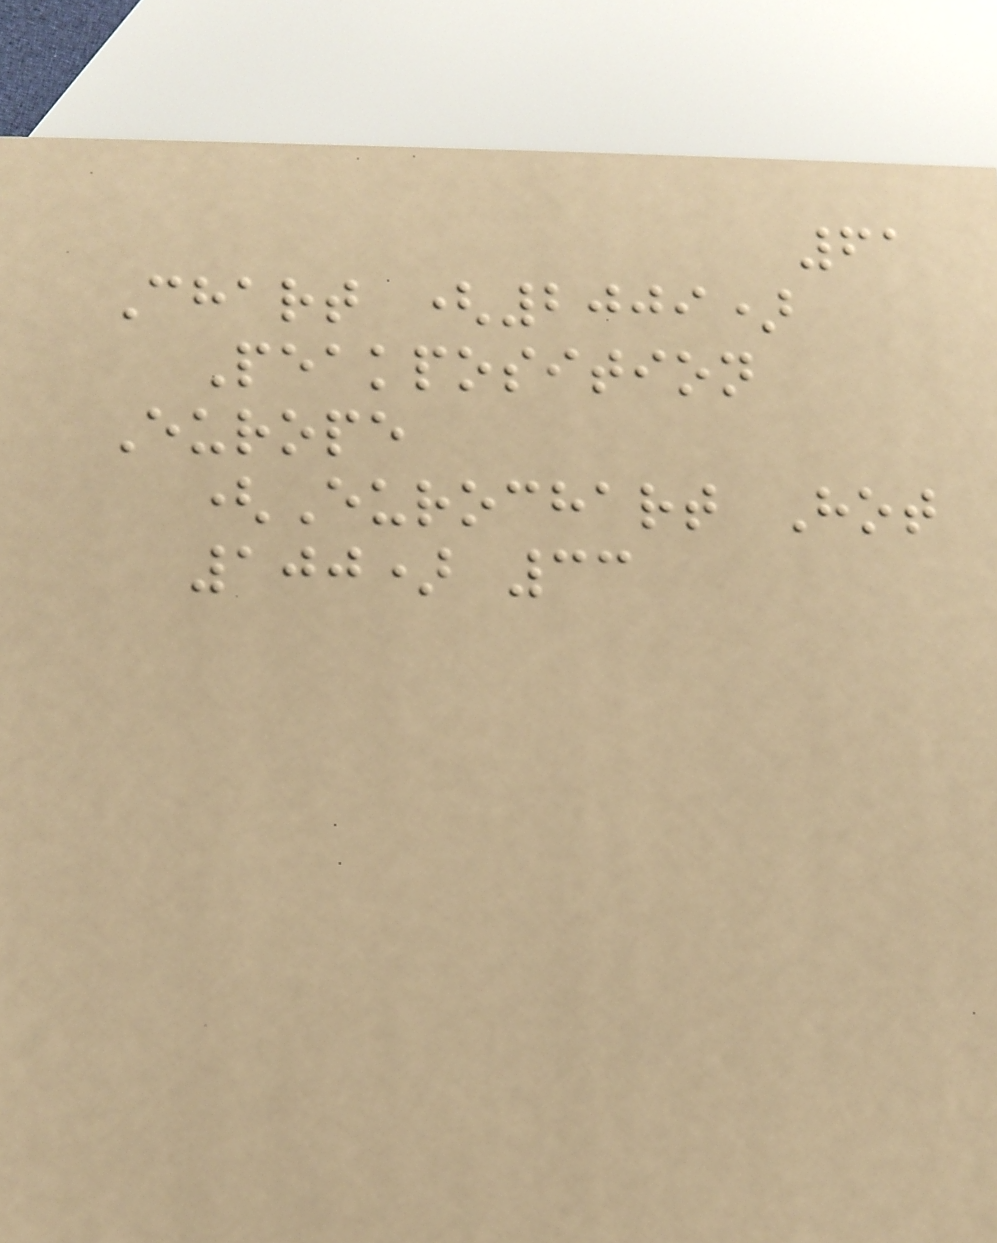61
Chart (2009)
Peakposition
Europe
(Eurochart Hot
100) 33
